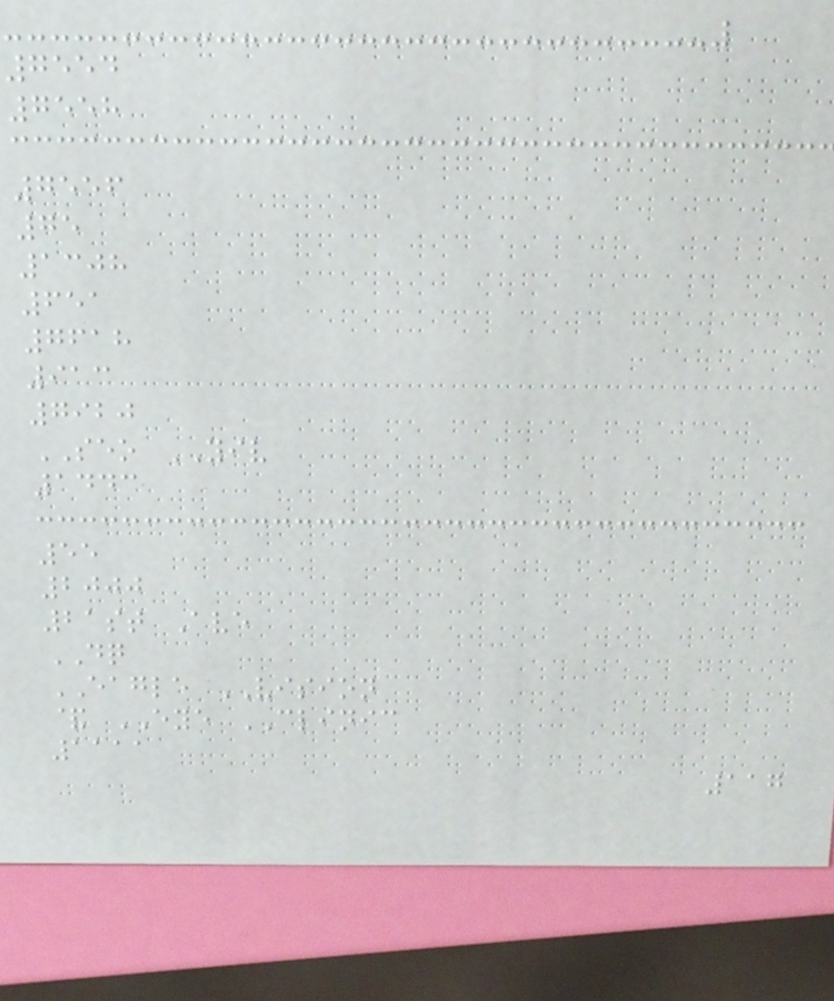7554
7558
7556
75
1308
651
7618
913
7920
SEO YIV
1443
55
2000
21st Ave
DQ
EAGLE VISION
& EYE CLINIC
1111
117
